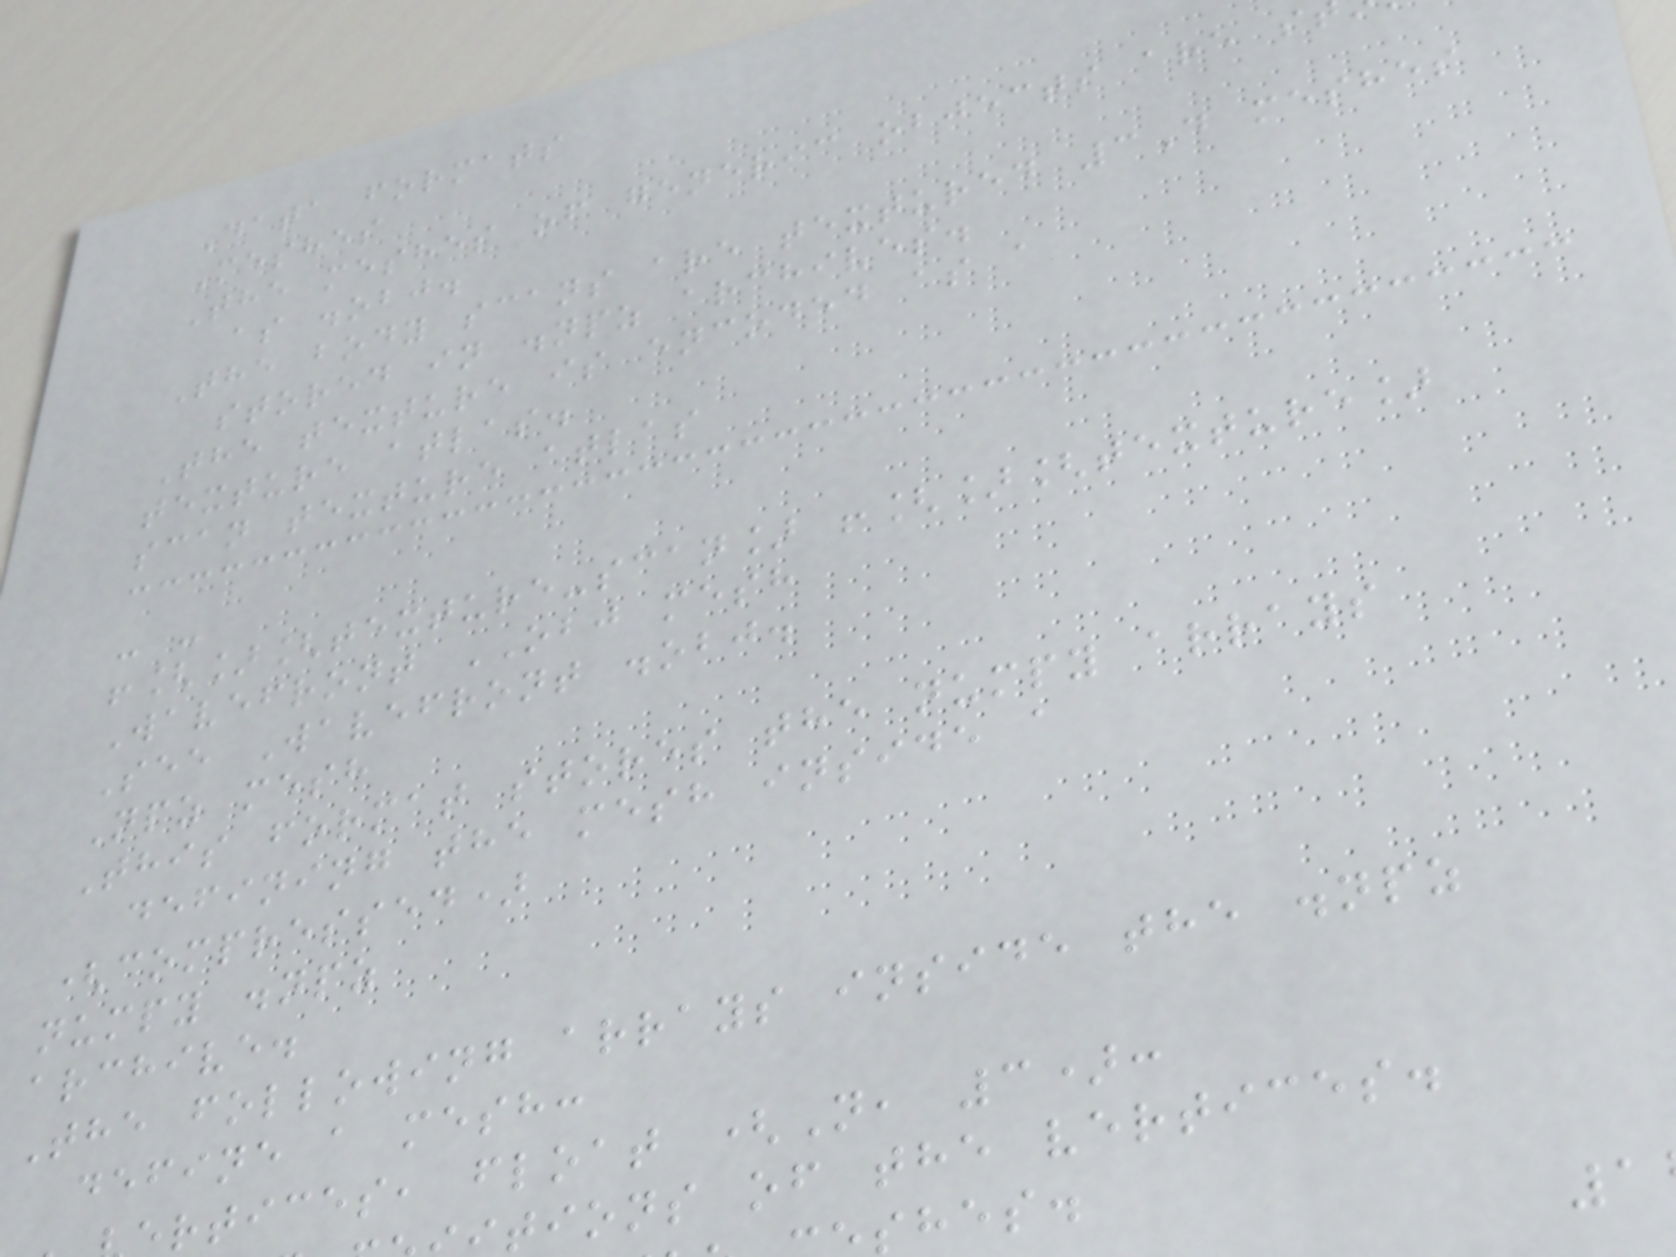Data formats
Meshes
The meshes of generic objects are s
as .obj.
The body scans are textured 3D meshes
stored in .npz archives.
The texture is encoded as a
texture atlas.
scan texture atlas
- -
![][texture-scan] ![][texture]
Wavefront OBJ mesh
See Wavefront .obj.
Npz mesh
This format stores the numpy arrays
defining the mesh inside a
(compressed)
numpy .npz
archive.
The following arrays inside the .npz
define a mesh:
rtices, float (N, 3):
tions of the vertices.
